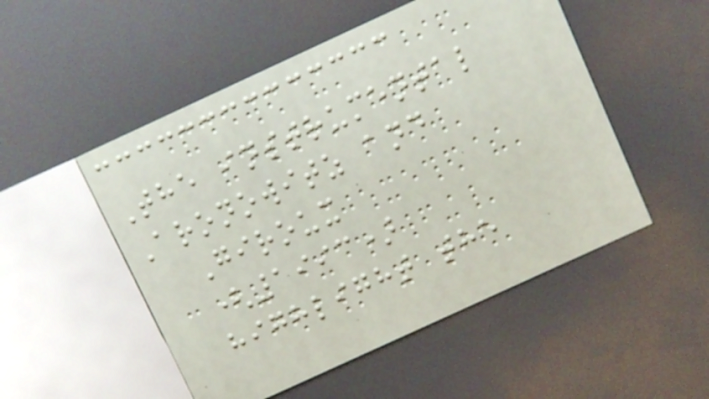The instrumental
Aronowitz and
Giroux
(1993)
highlight the
